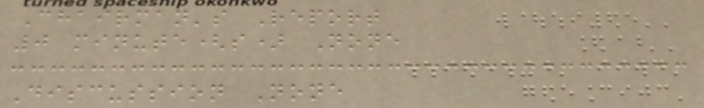Chairman's Report
0 minute(s) None
Discussion None
